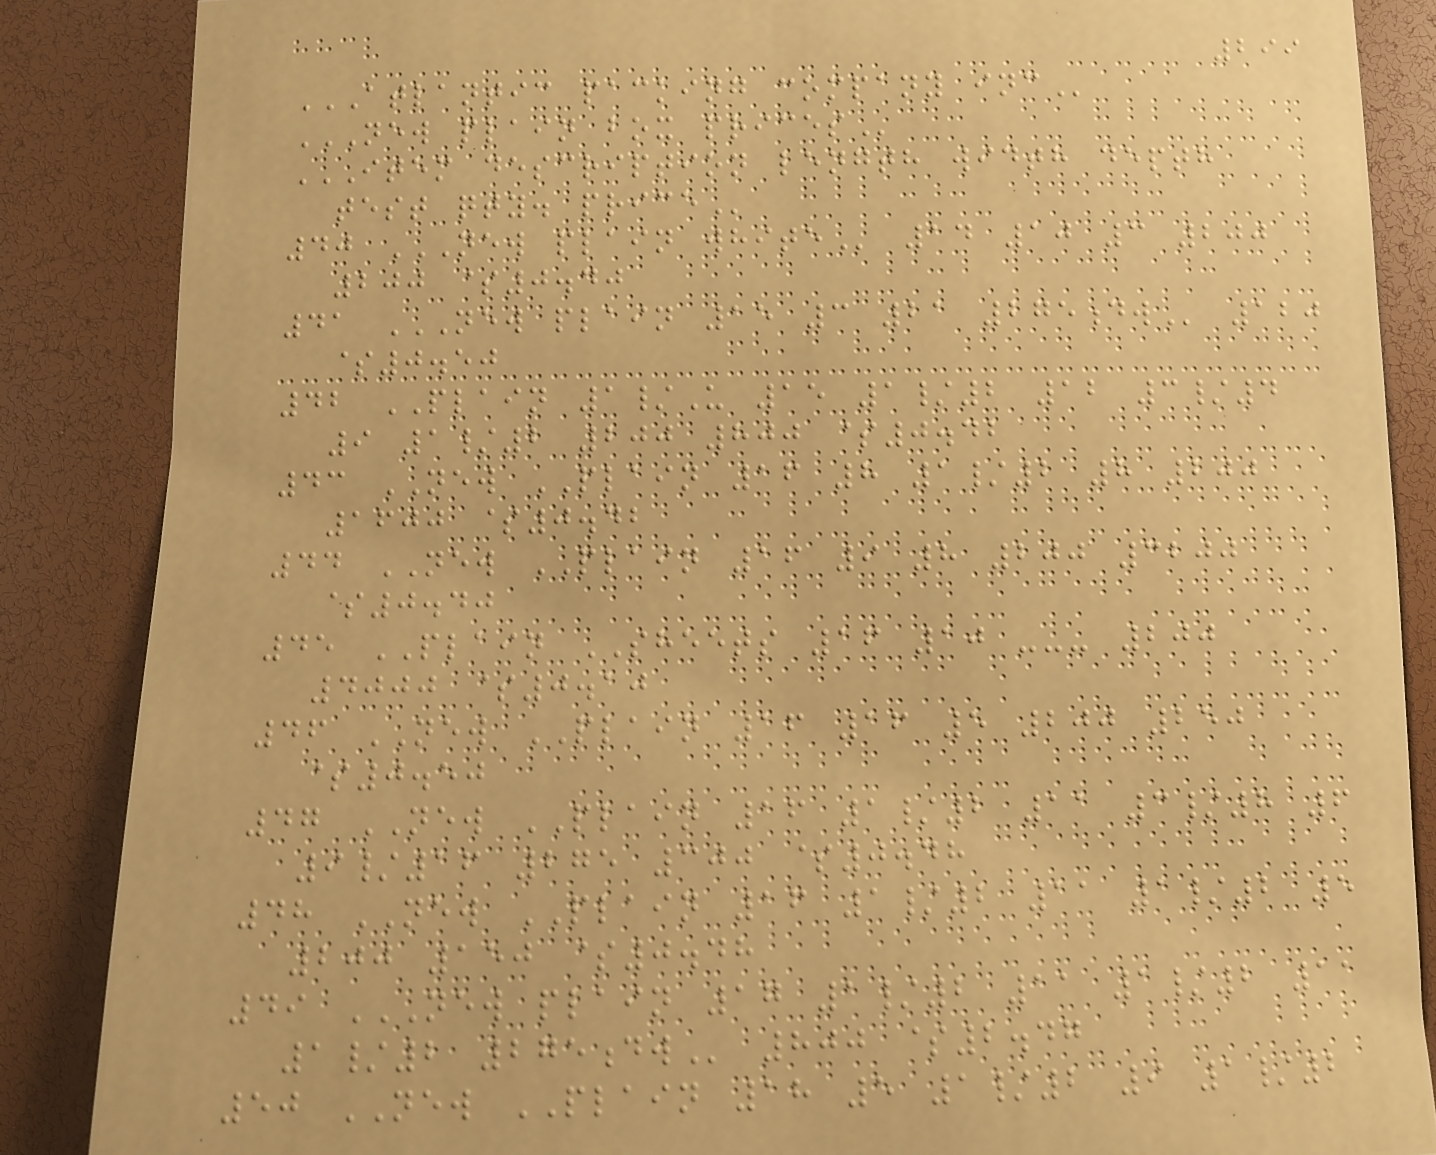299
ATLANTIC PACKING COMPANY INC
NEW PLAIN BOX PRICES
ITEM DESCRIPTION LENGTH WIDTH DEPTH
TEST QTY. PRICE
40 NEW PLAIN WHITE 14 10 3 200
200 $0.40
41 NEW PLAIN 15 3 21 275DW 120
$0.50
42 PLAIN 1/U 15 1/2 12 3/4
9 1/2 200 800 $0.42
43 NEW PLAIN 16 8 1/2 8 200
1600 $0.42
44 NEW PLAIN 16 9 8 200 3200
$0.40
45 PLAIN SHEETS 16 10 --- 200
4000 $0.10
46 NEW PLAIN 16 16 5 200 250
$0.50
47 NEW PLAIN 16 1/2 11 3/8 6
9/16 275 300 $0.48
48 NEW PLAIN 16 1/2 11 1/2 5
200 150 $0.48
49 NEW PLAIN 17 1/2 11 1/2 11
1/2 275DW 800 $2.47
50 NEW PLAIN 18 5 1/2 9 1/2
